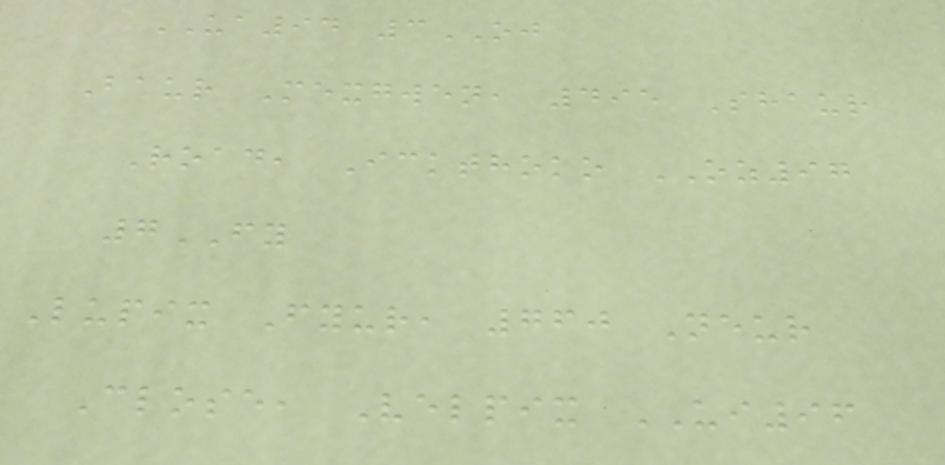UA94 3OJ
Baur Mexgwen, 495 Shaur
Road, Ickthoko OZ97
7FY
Lupix Fyur, 760 Neur
Close, Velpix UI96
